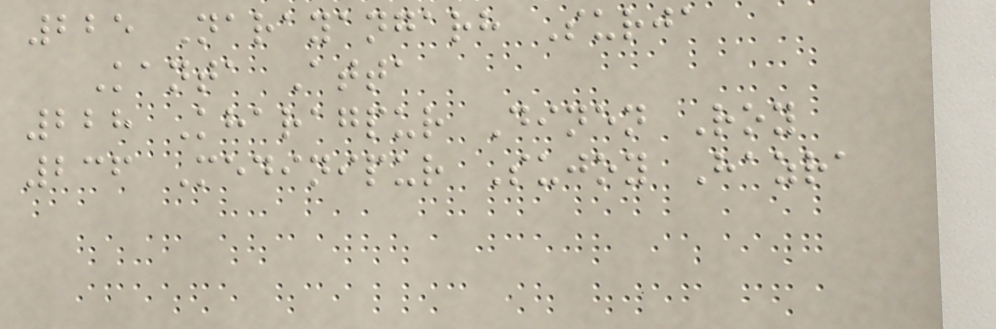225 Narayangarh Surja
Kanta Atta
228 Kharagpur Dinen Roy
236 Medinipur Sujoy Hazra
